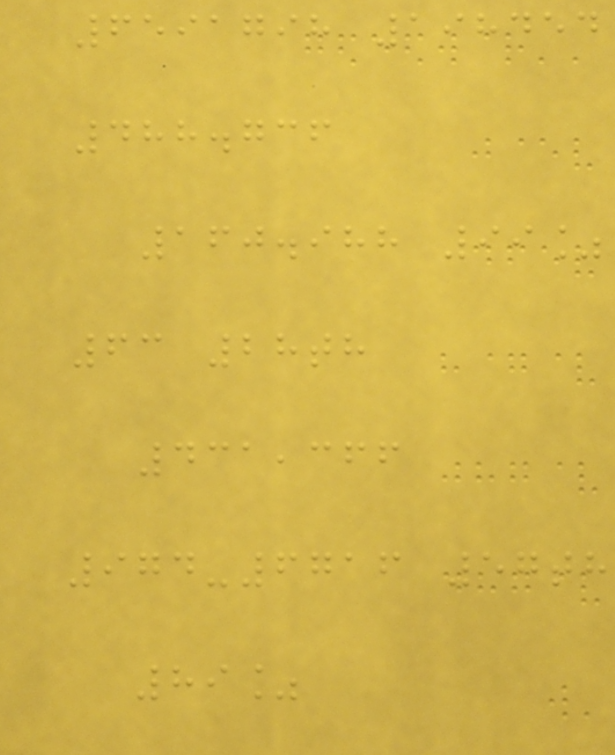6591798 198454
488.736
160.988 99%
63 28th
431,366
974-6716 57th
89%
